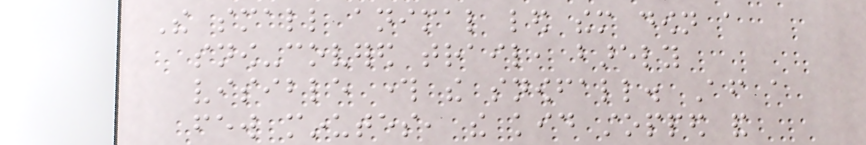The small animal led them down a
snow-covered trail, barely
visible through the snowfall. After a
few minutes, the kid stopped and
